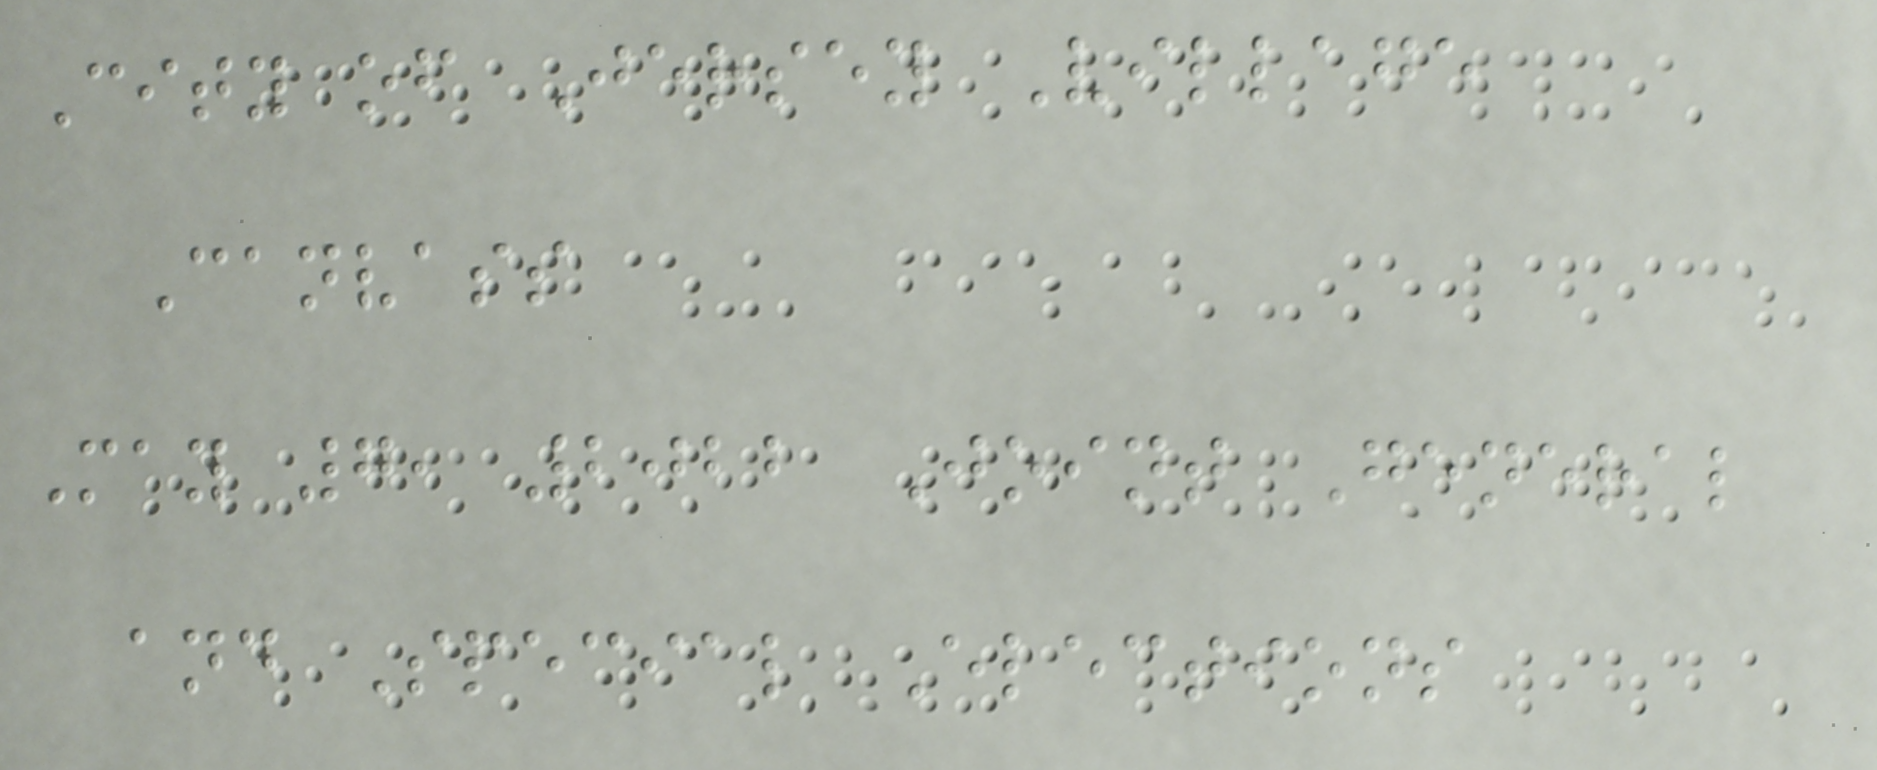City of Jersey Village
Canvass
May 7, 2022 Joint General
and Special Elections
